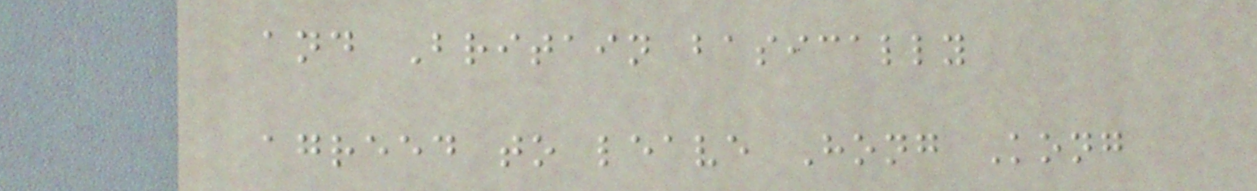and Britain basically
agreed to leave Hong Kong
